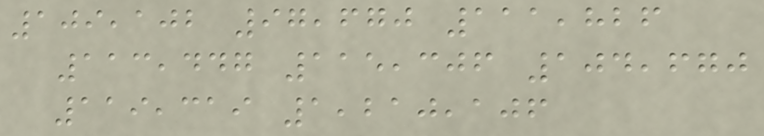109,102 97,670 111,826
113,447 115,306 104,670
119,319 1,210,106
